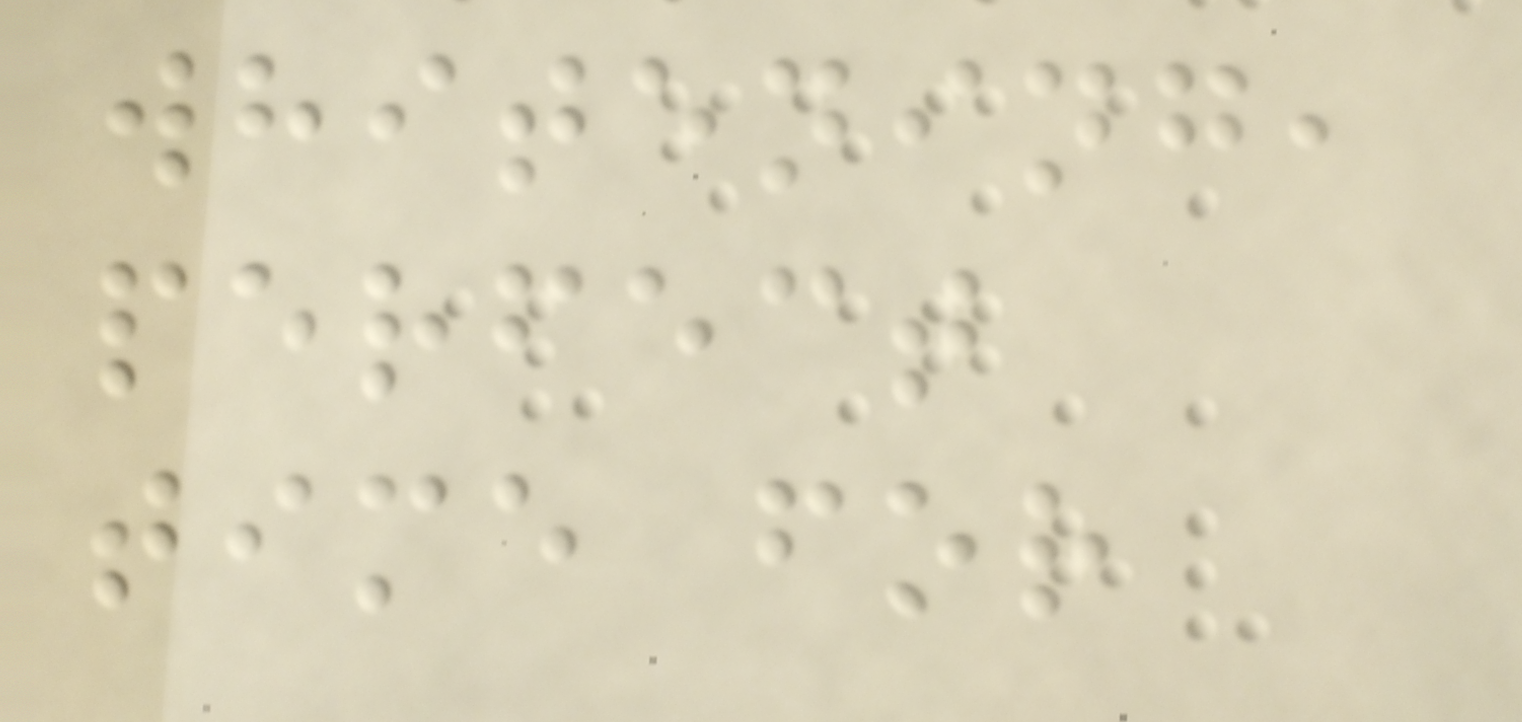whitening,
perfect
time for
